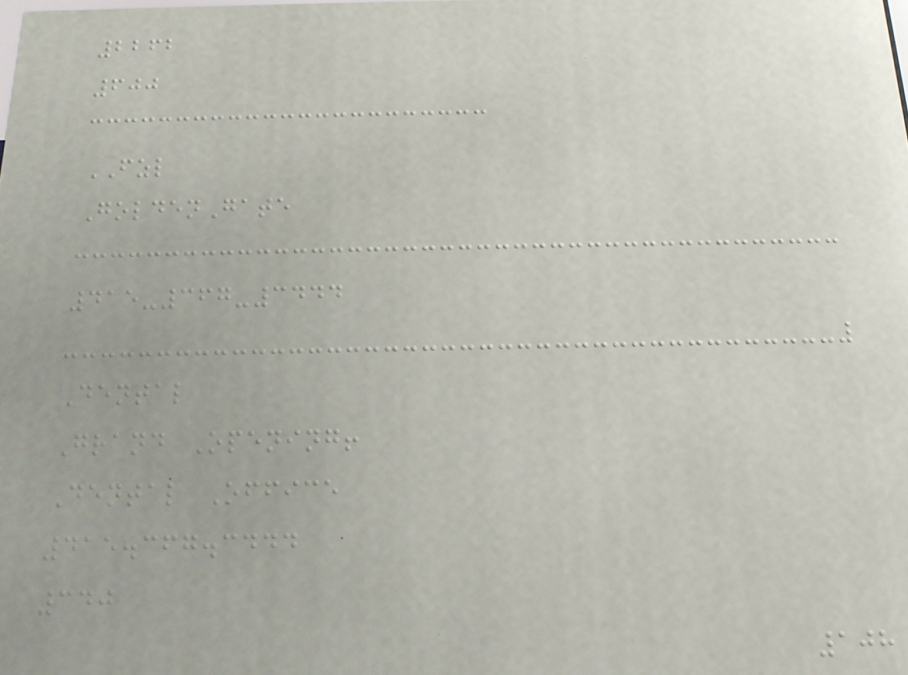2262
600
FZL
GoldenGate
415-367-3444
Dental
Grand Opening!
Dental Office
415.367.3444
340
108
